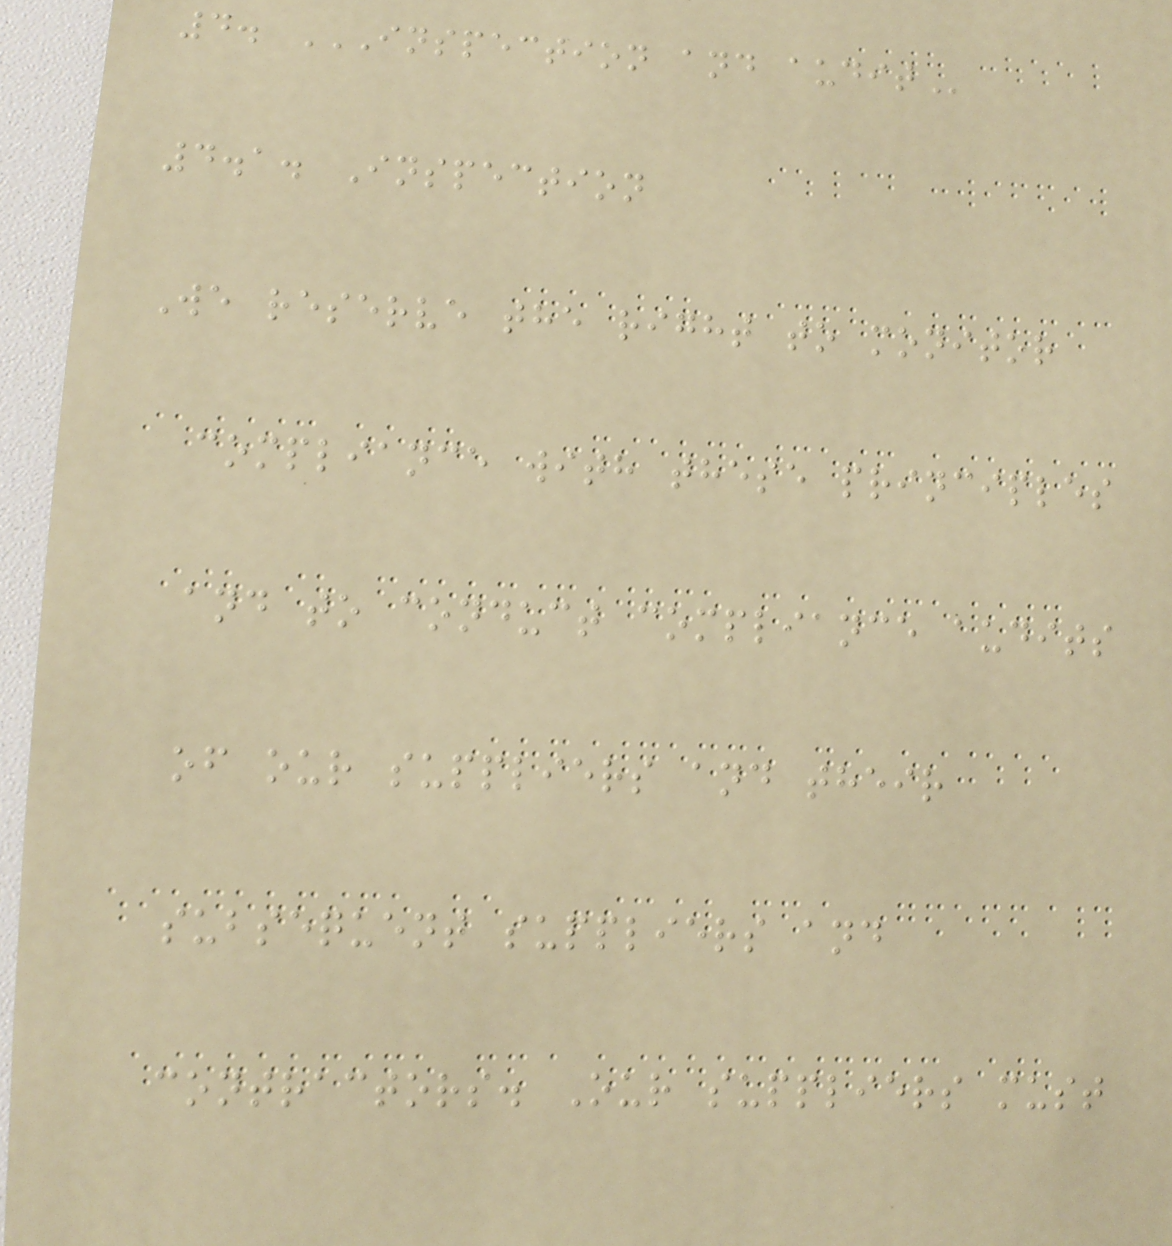4. INSPECTION AND AUDIT
4.1. Inspection
We reserve the right to monitor
compliance with these principles
and to conduct compliance audits
of our suppliers and their
subsequent suppliers and
contractors. Our suppliers must
